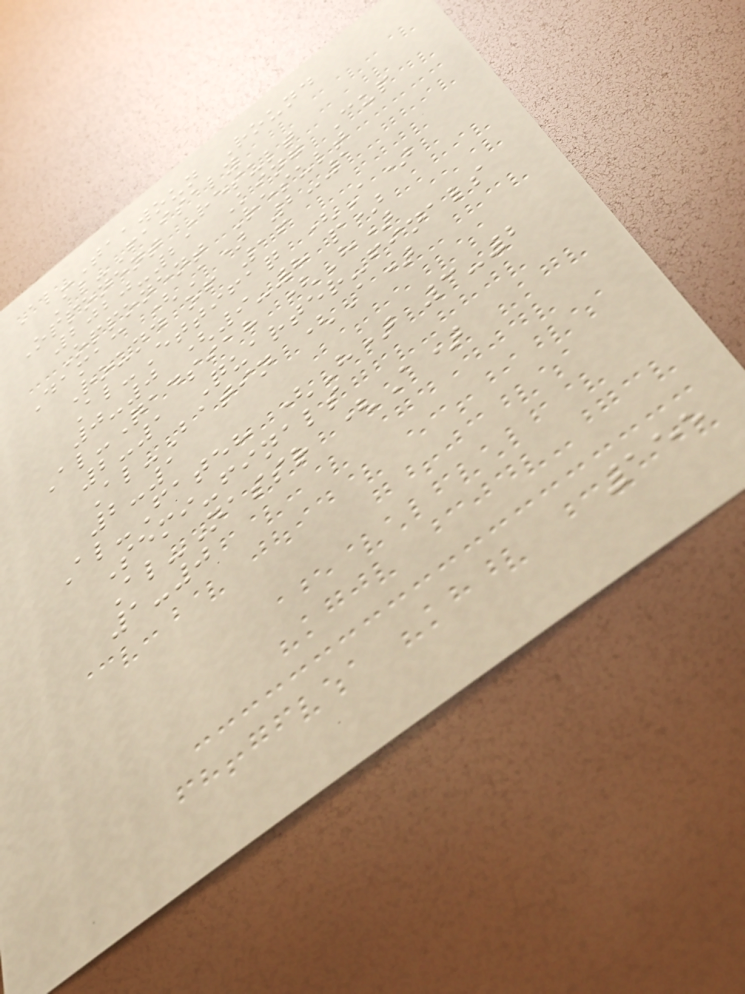Al-Taawoun Round
Al-Faisaly
Opponent Result
2020-21 King Cup
Opponent Result
Damac (A) 2-1
Round of 16
Al-Ettifaq (A)
0-0 (9-8 p)
Al-Qadsiah (H)
2-1 Quarter-finals
Al-Batin (A)
2-1
Al-Fateh (H) 3-2
Semi-finals
Al-Nassr (A)
1-0
155
